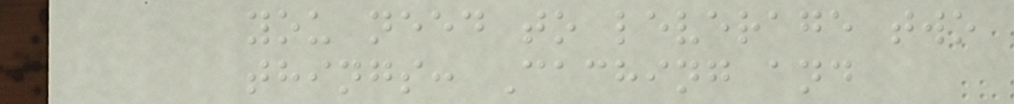you need to leverage two
things: Caching and
